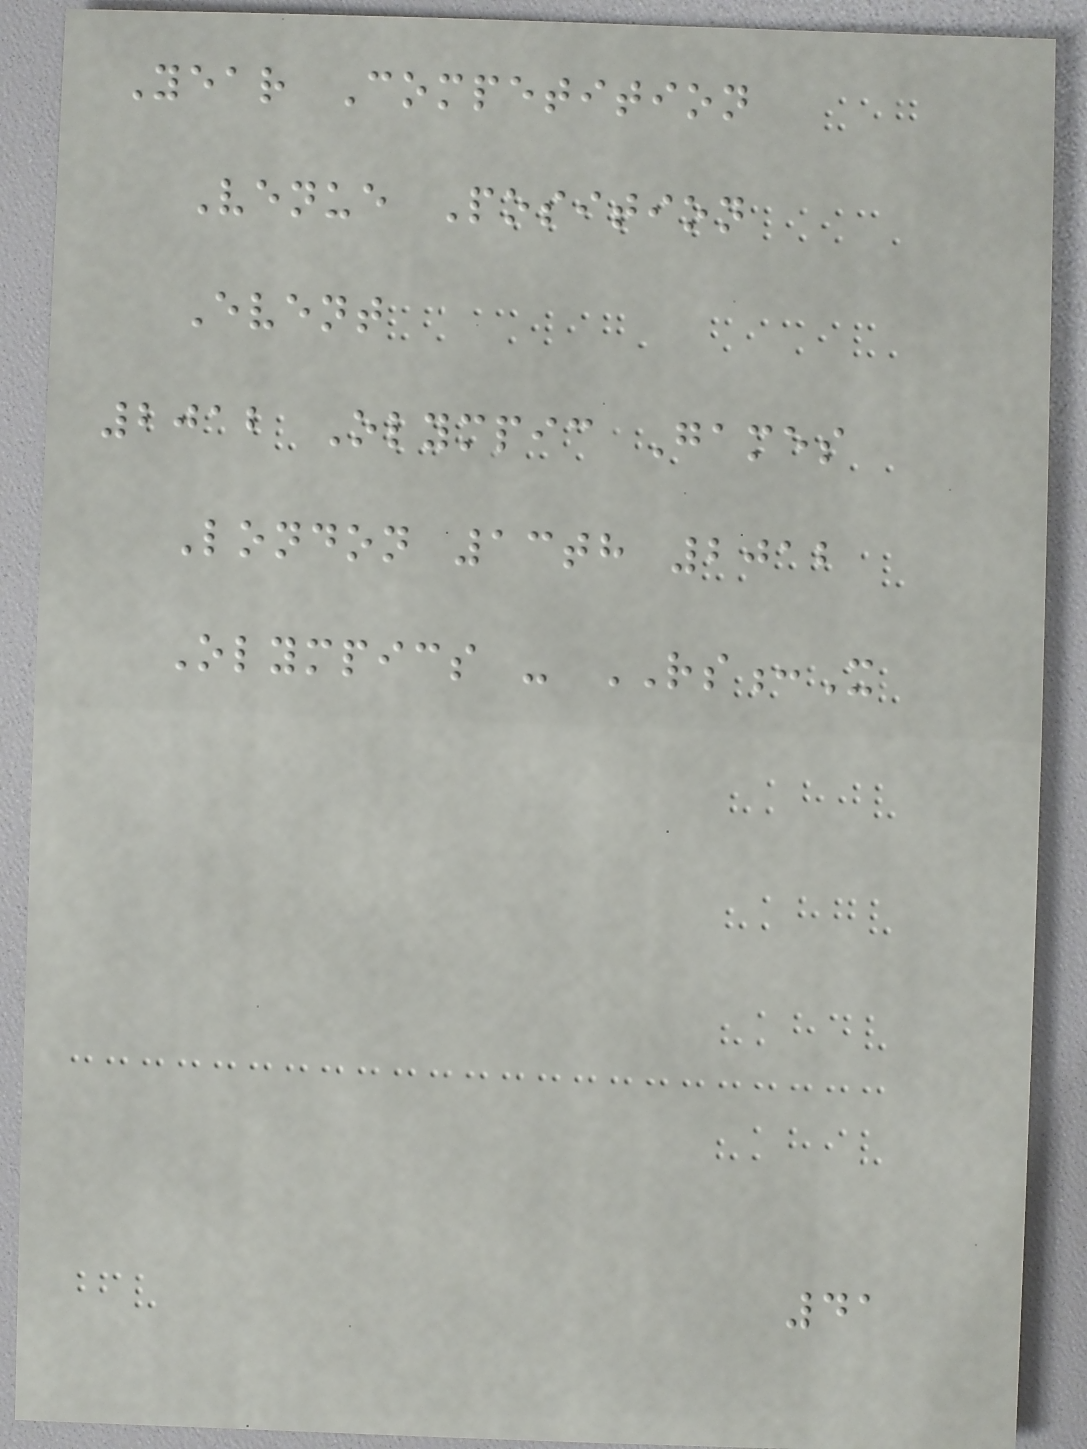Year Competition
Venue Position
Event
2012 Olympic Games
London 13th 2012
Olympics - RS:X
41
